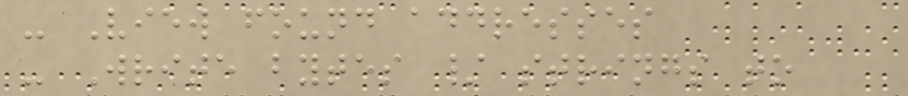- View found addresses
- Write bytes / strings to
